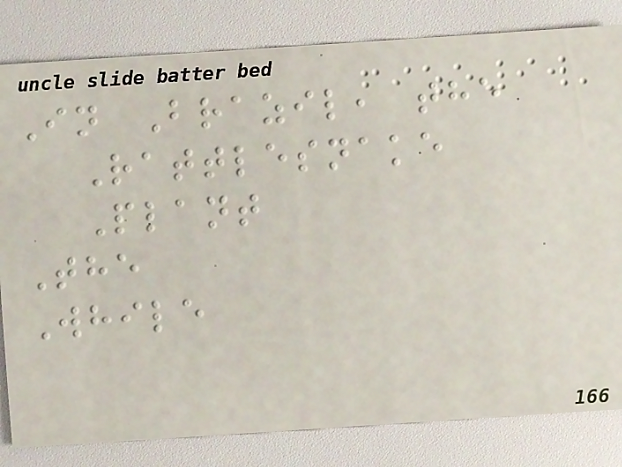In Brazil, the
Rattlesnake
Plant
The
While
